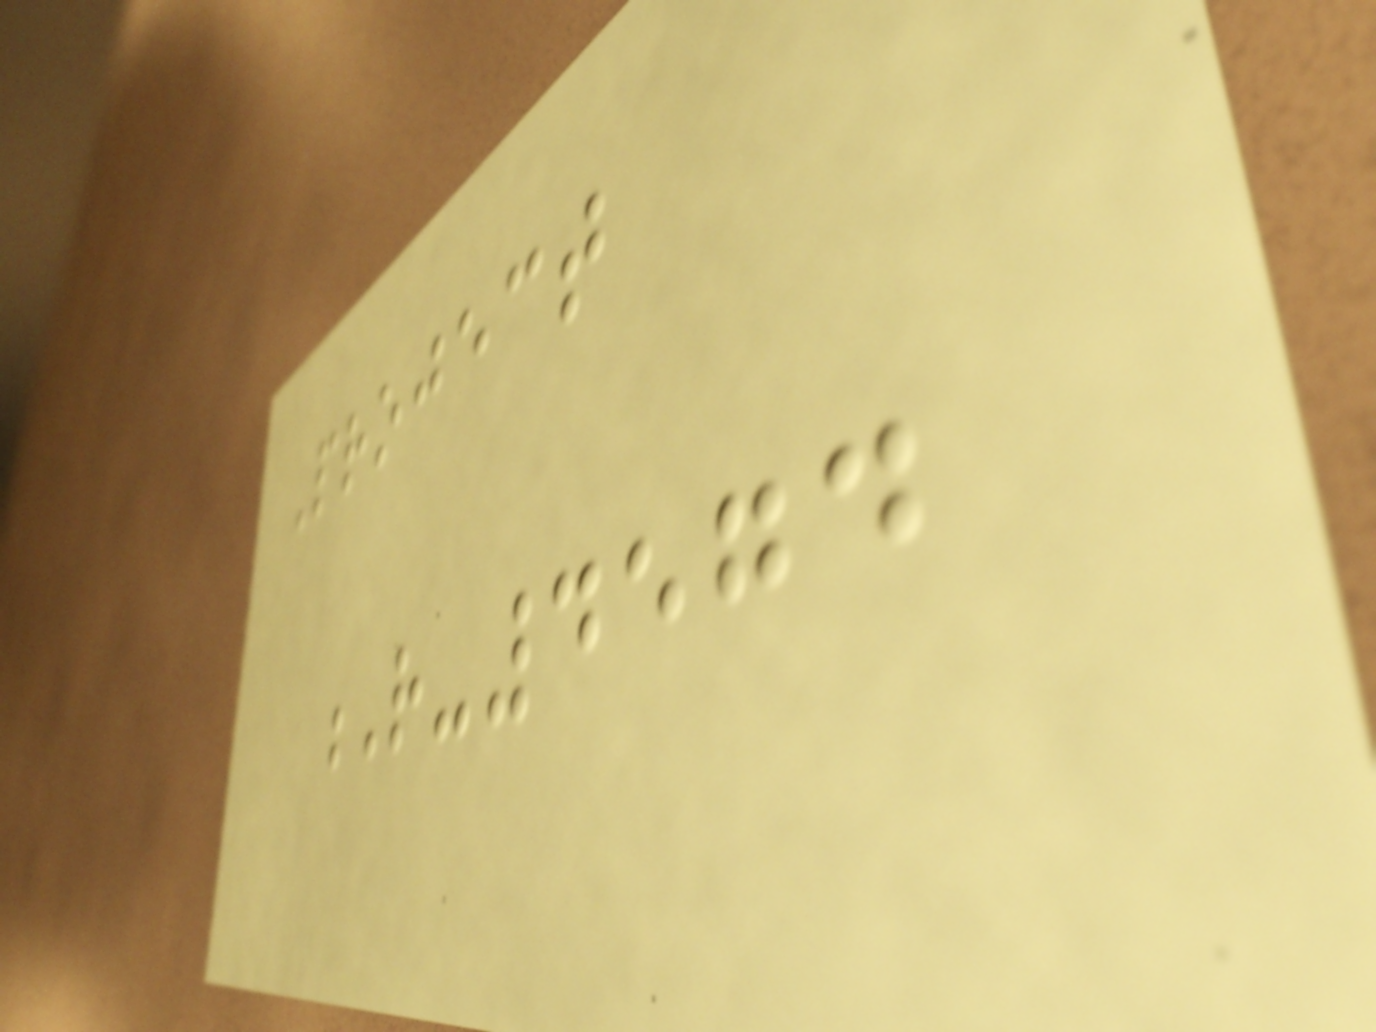Project
R-4574
